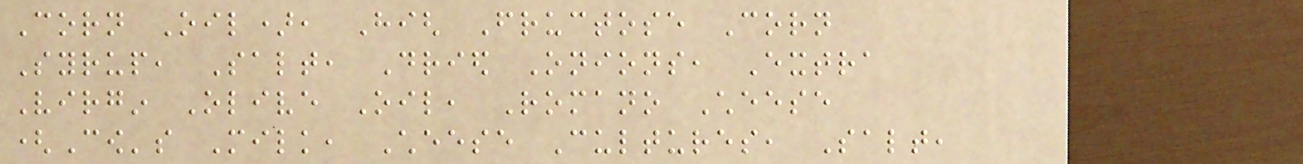Corn Oil), High Fructose Corn
Syrup, Salt, Dried Onions, Extra
Virgin Olive Oil, Romano Cheese
(Cow's Milk, Cheese Cultures, Salt,
